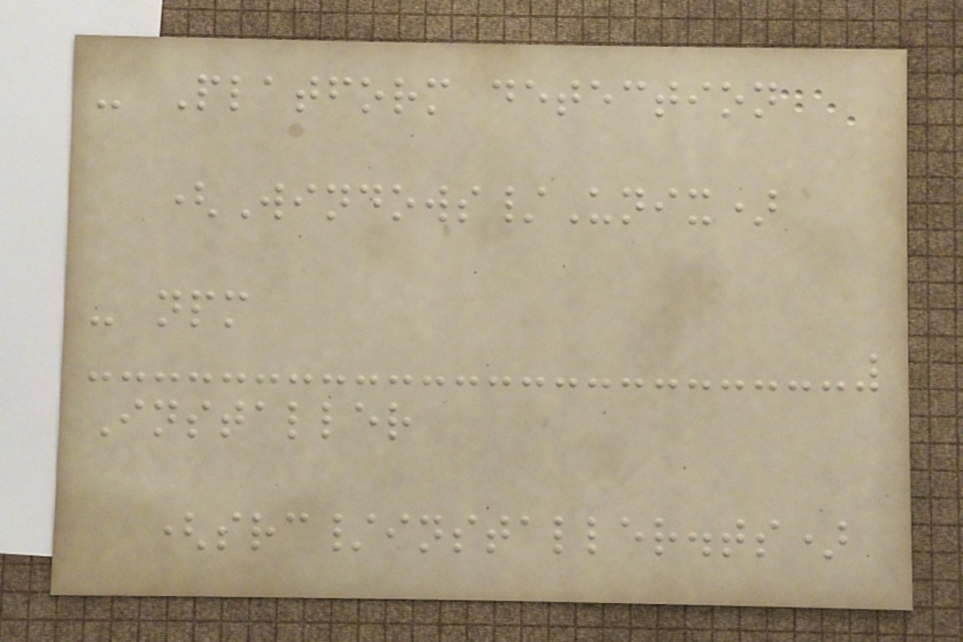- Platform detection
(Windows/Unix)
- npm
Installer
(src/installer.ts)
